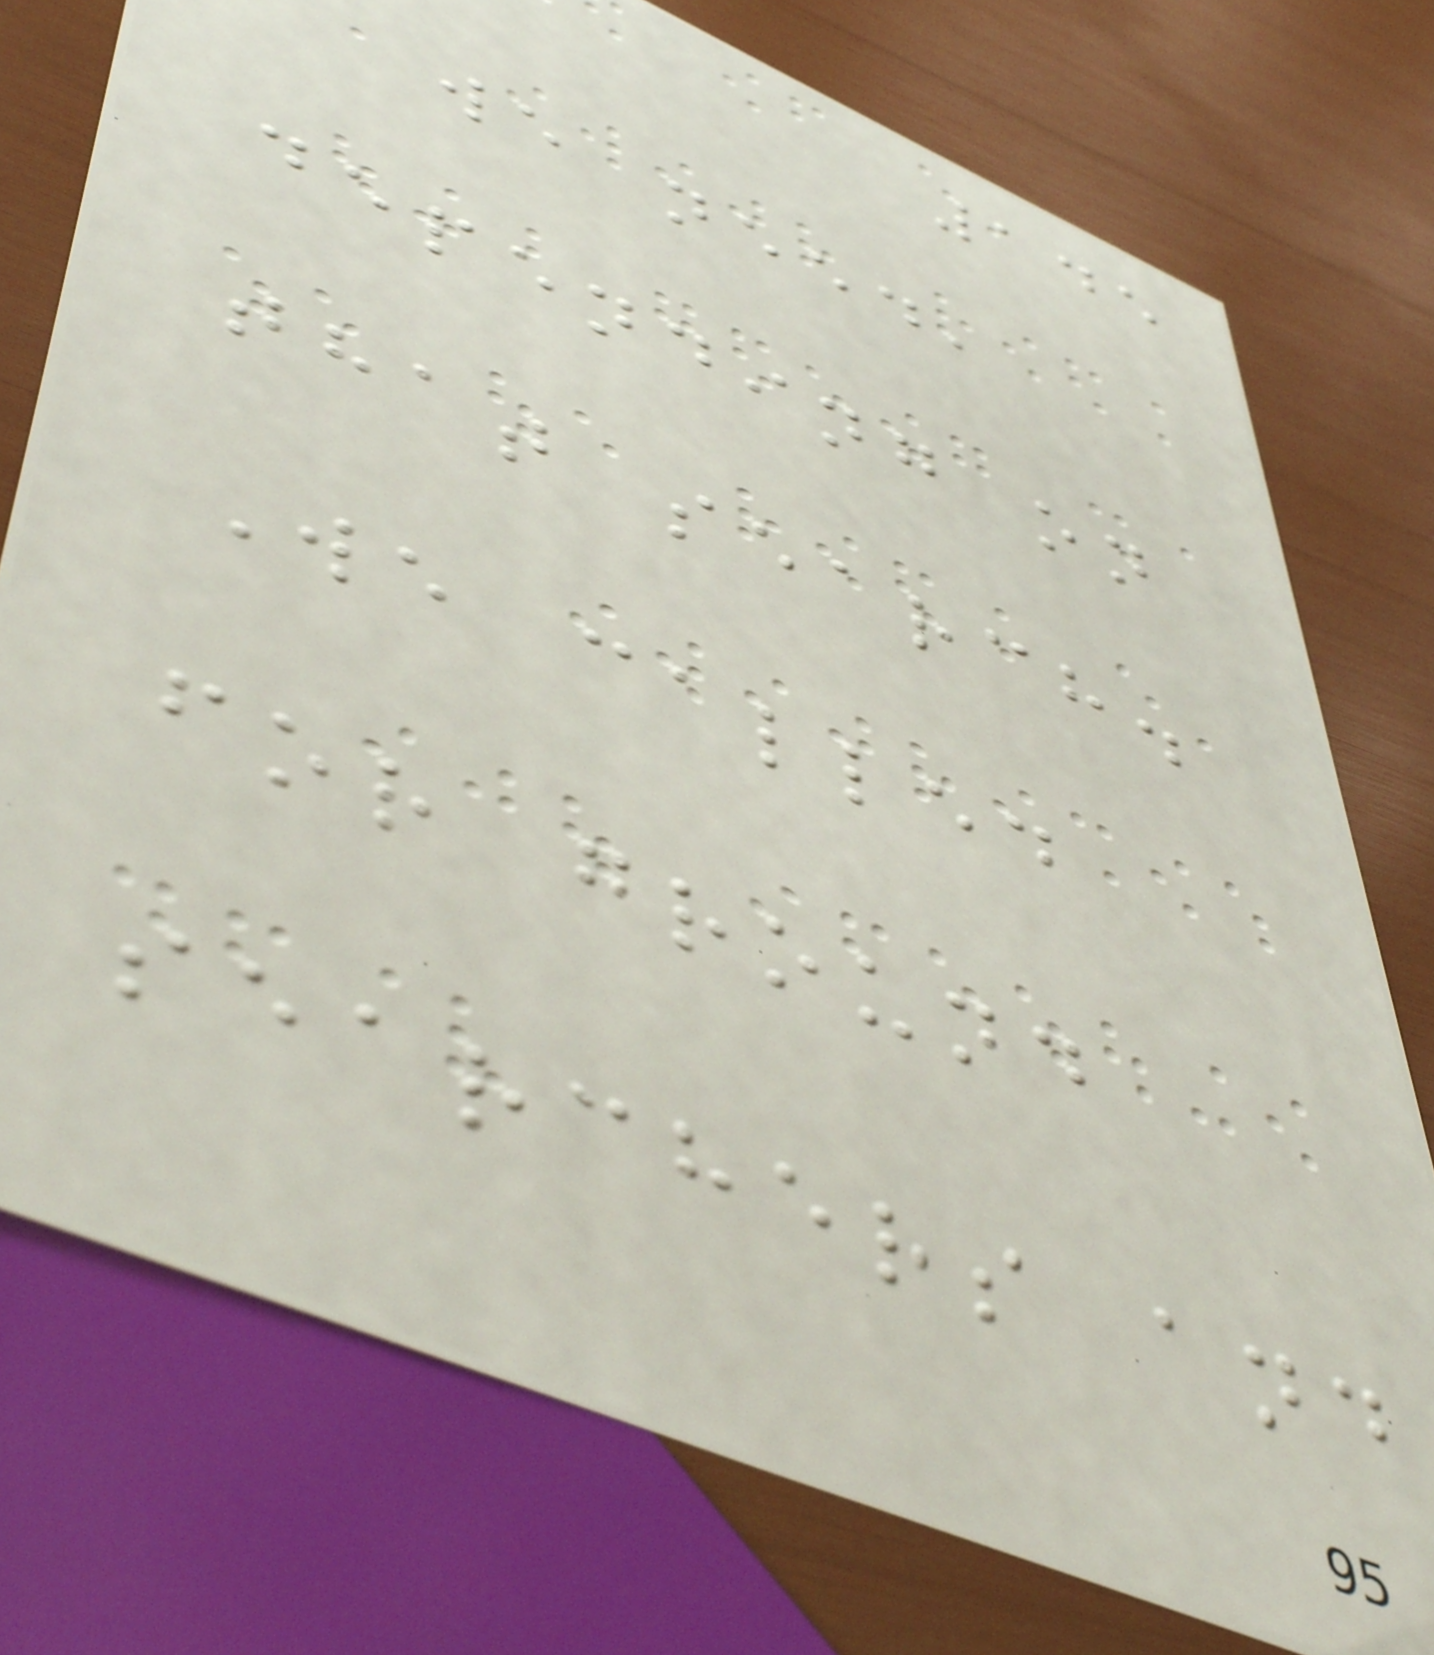145
we need,
depending on
that search.
We called
for ground
searchers and
